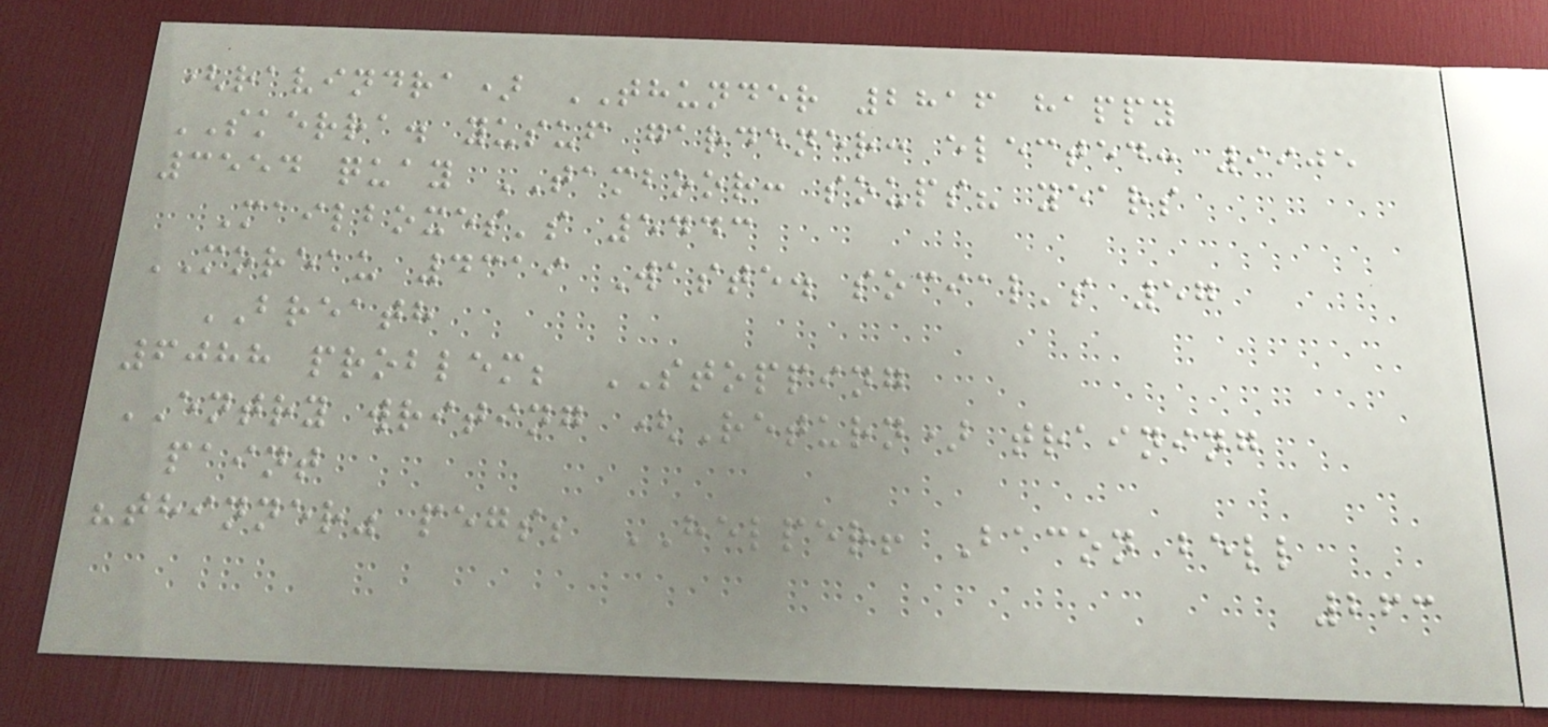(ravindra) THUNDER 2816 happy
SKERRA. yusuf gardener: elected: 9905
3554 quay TAMBOOR: soups? years
Mailboxes's 5443
MOREAU 4319 Waste. social's 57
BREATH
6088 problem; STOPPING
ENTRY writing (Return) training
paint
"thinner" pegs; HELPER! Bacon bell
263
